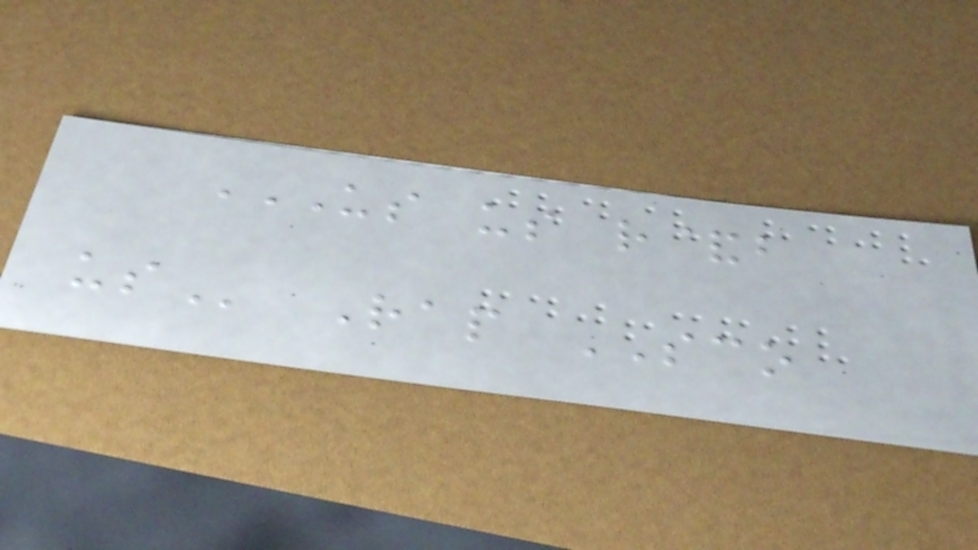US US R&B
US Rap SCO
